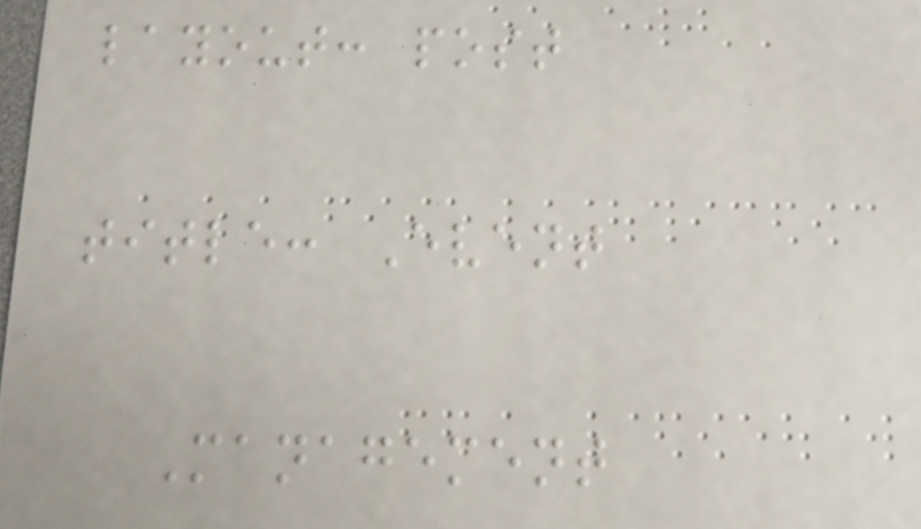layout: post
title: Event
Management
